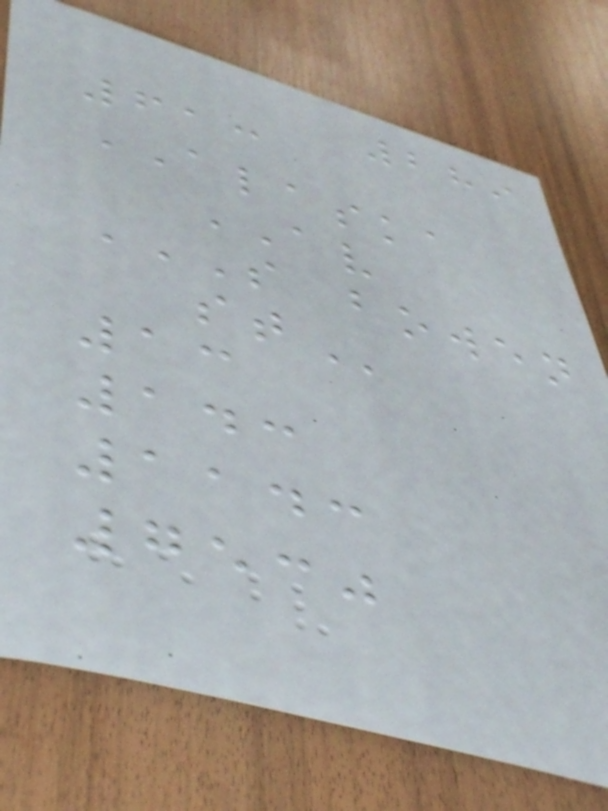289
613
ALASKA
AV
S BOWEN
ST
13
143
1143
7530
